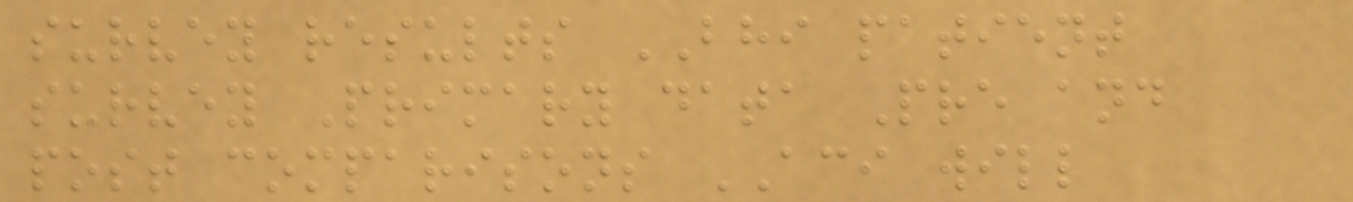survey results BHI patient
survey Primary data Pre and
post comparisons ACI will
